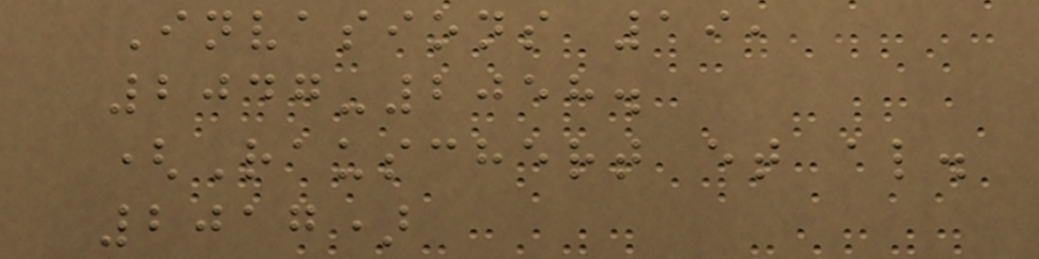Invasions 19,
2047-2058.
(Rauschert et al.
2017)
